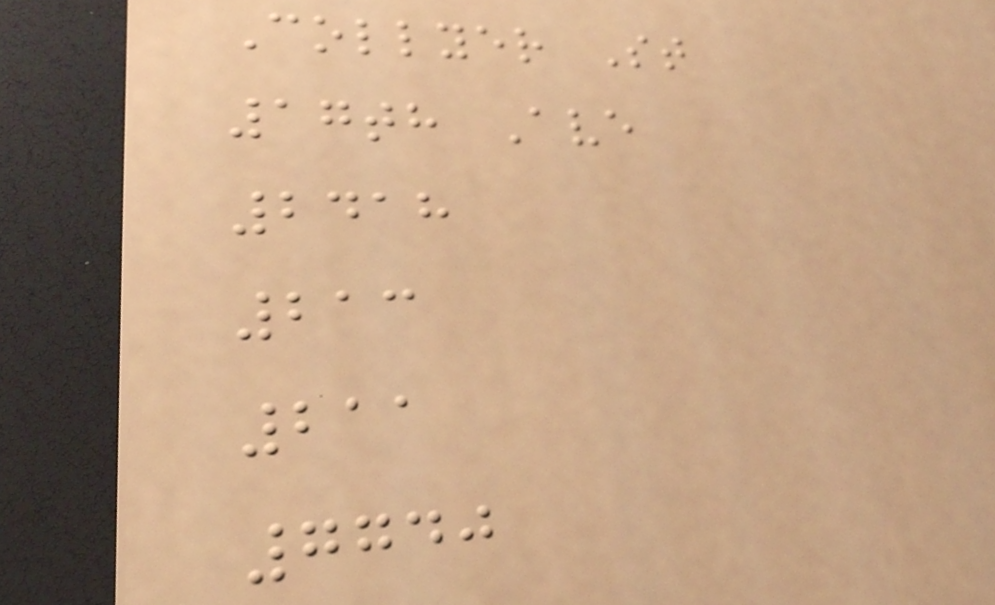Collyer St
17th Ave
2418
213
211
7740
